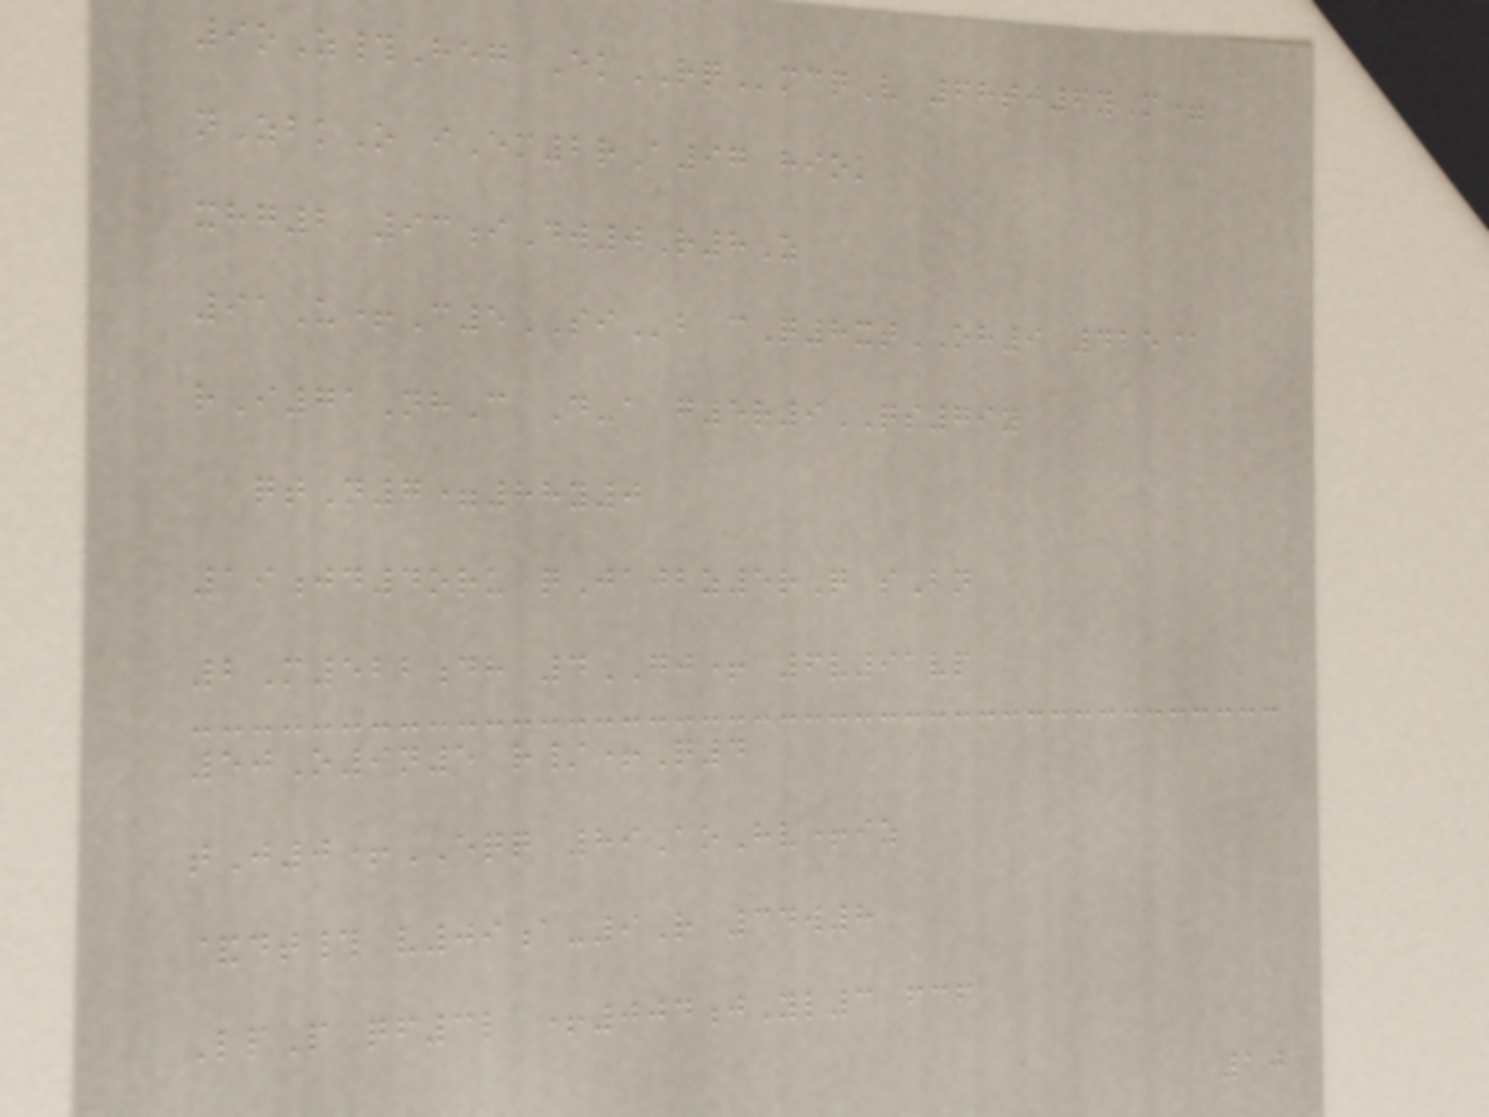9oZ#Heg EkRQmcqV 68tj6yM=
nZbkO iEm2rA97 hiok
xhg2 93iDw0R8Z
91U+C5SIb cQ8xtOH9 425@
rI71NhC D-a g5r9QS79y
qtN7=88y0
19jd4oru qJajbz5rQ sBn
2M522dh 4GJ+ 6v91vp
50O9n5 r/+Q4
tJ0+EQQ 89AoHv+iz
&dt# v09a-9R 34w8
LpP qf3l +004jYl3 fcf
10
